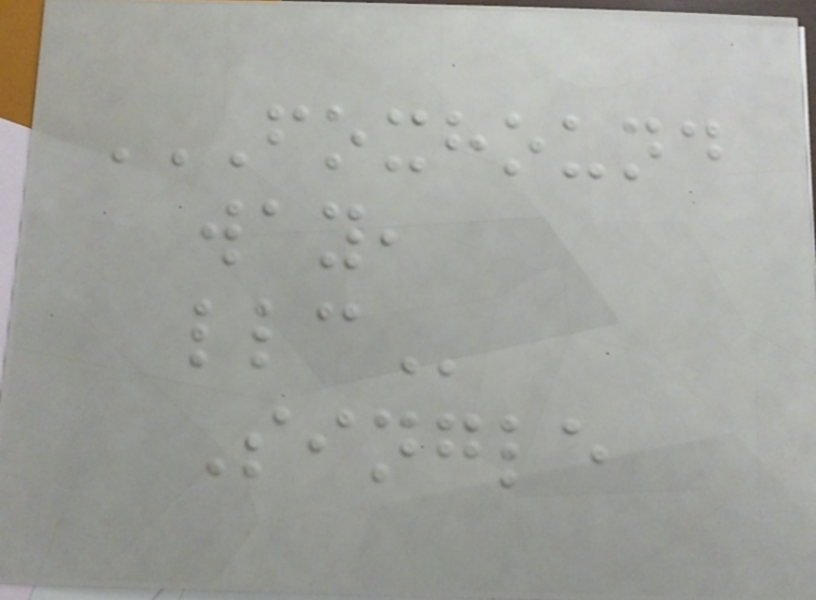FOXHOUND
WAY,
LLC
Single
